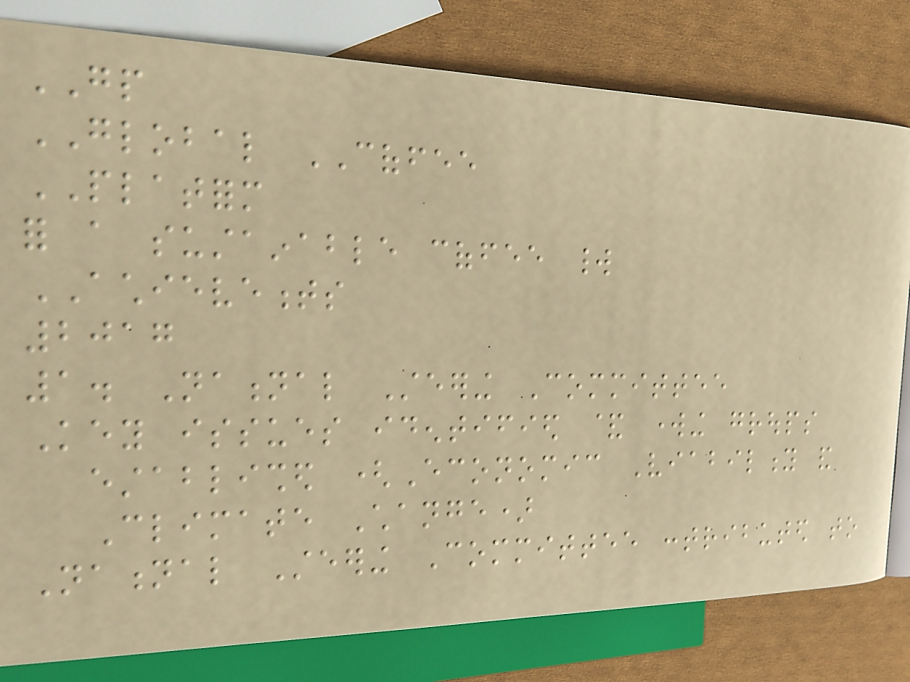GP
GLOBAL COFFEE
PLATFORM
for a sustainable coffee world
ACHIEVEMENTS
2017
1. National Steering Committee
Key issues identified & working groups
established (Economic Viability and
Climate Change)
National Steering Committee contributed to
